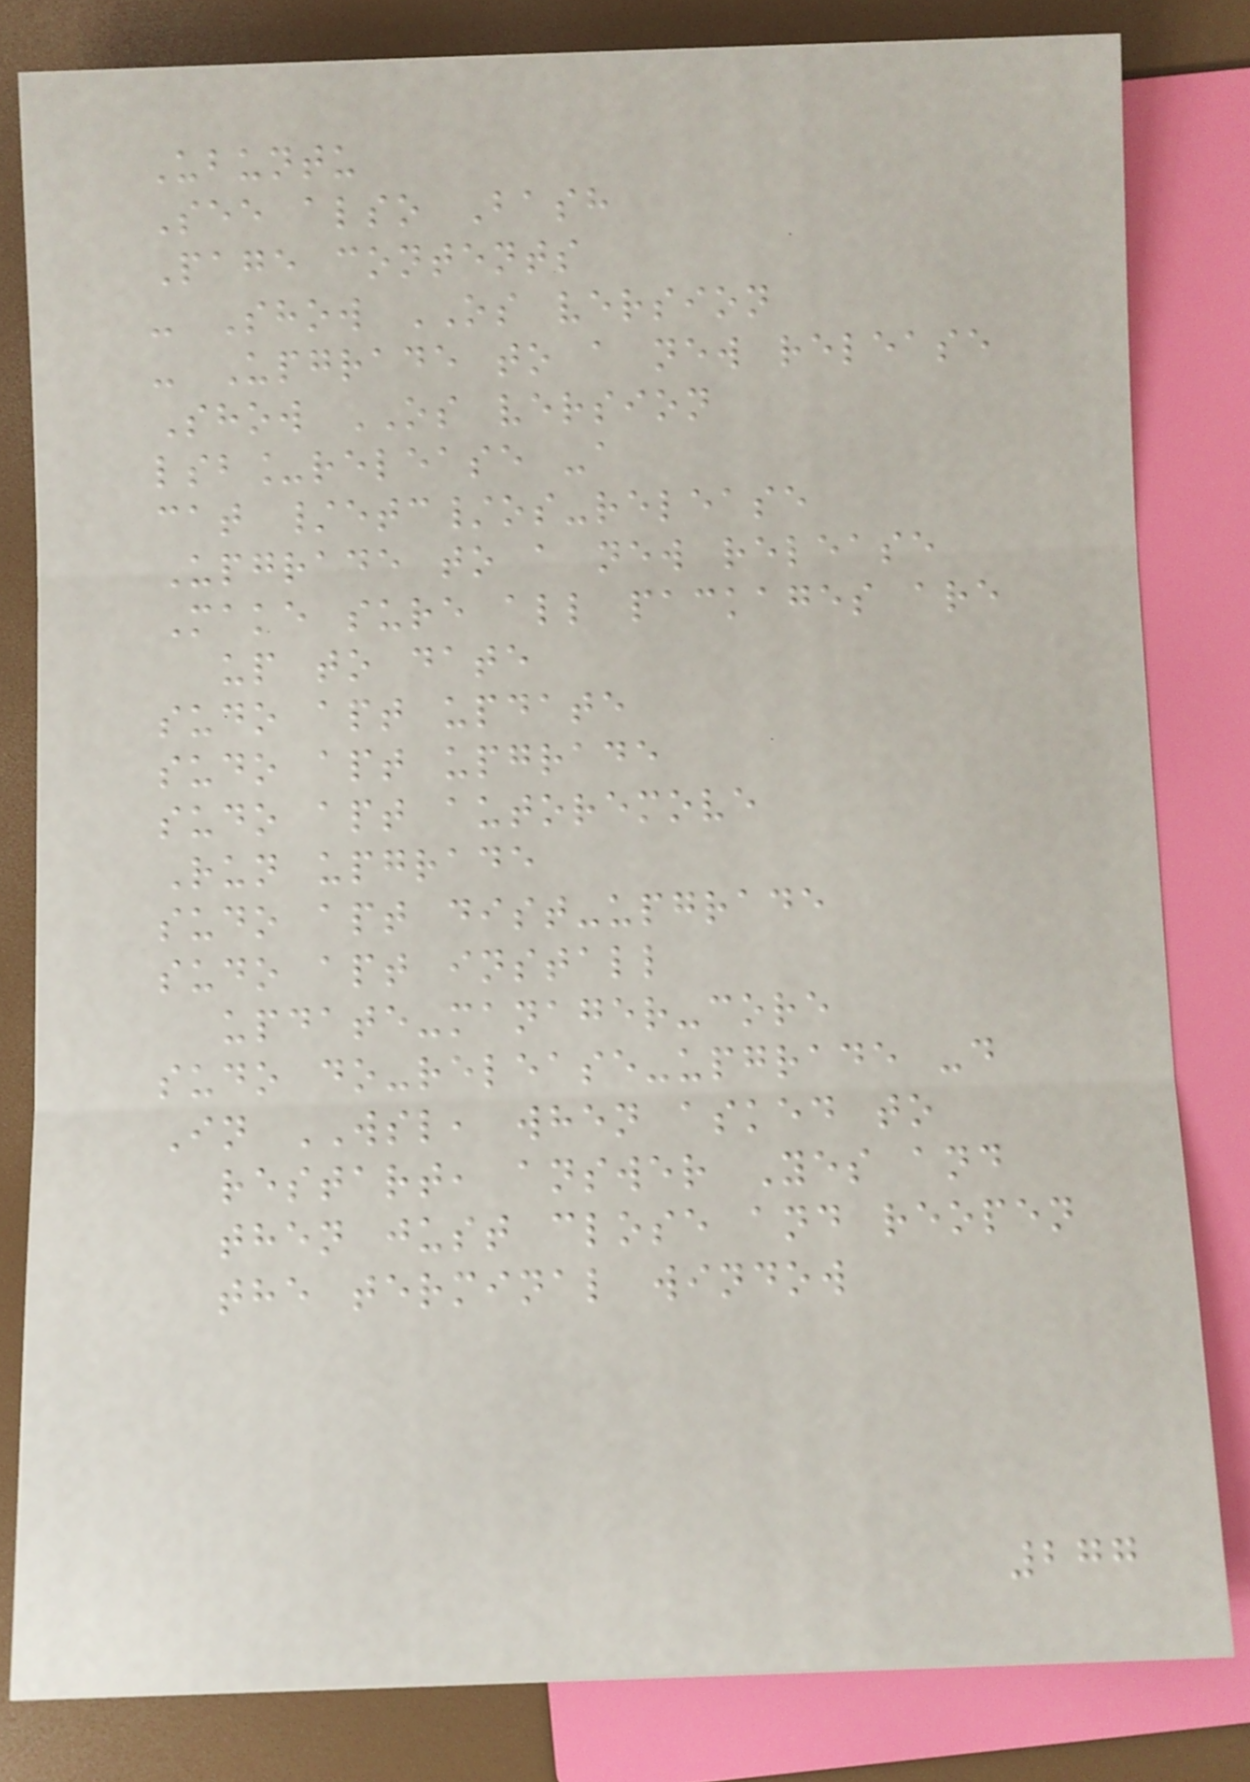Ubuntu
See also Bash
Page contents
- Show OS version
- Upgrade to a new release
Show OS version
lsb_release -a
cat /etc/os-release
Upgrade to a new release
Make sure all packages are
up to date
sudo apt update
sudo apt upgrade
sudo apt autoremove
Run upgrade
sudo apt dist-upgrade
sudo apt install
update-manager-core
sudo do-release-upgrade -d
In WSL, when asked to
restart, answer Yes and
then just close and reopen
the terminal window
277
